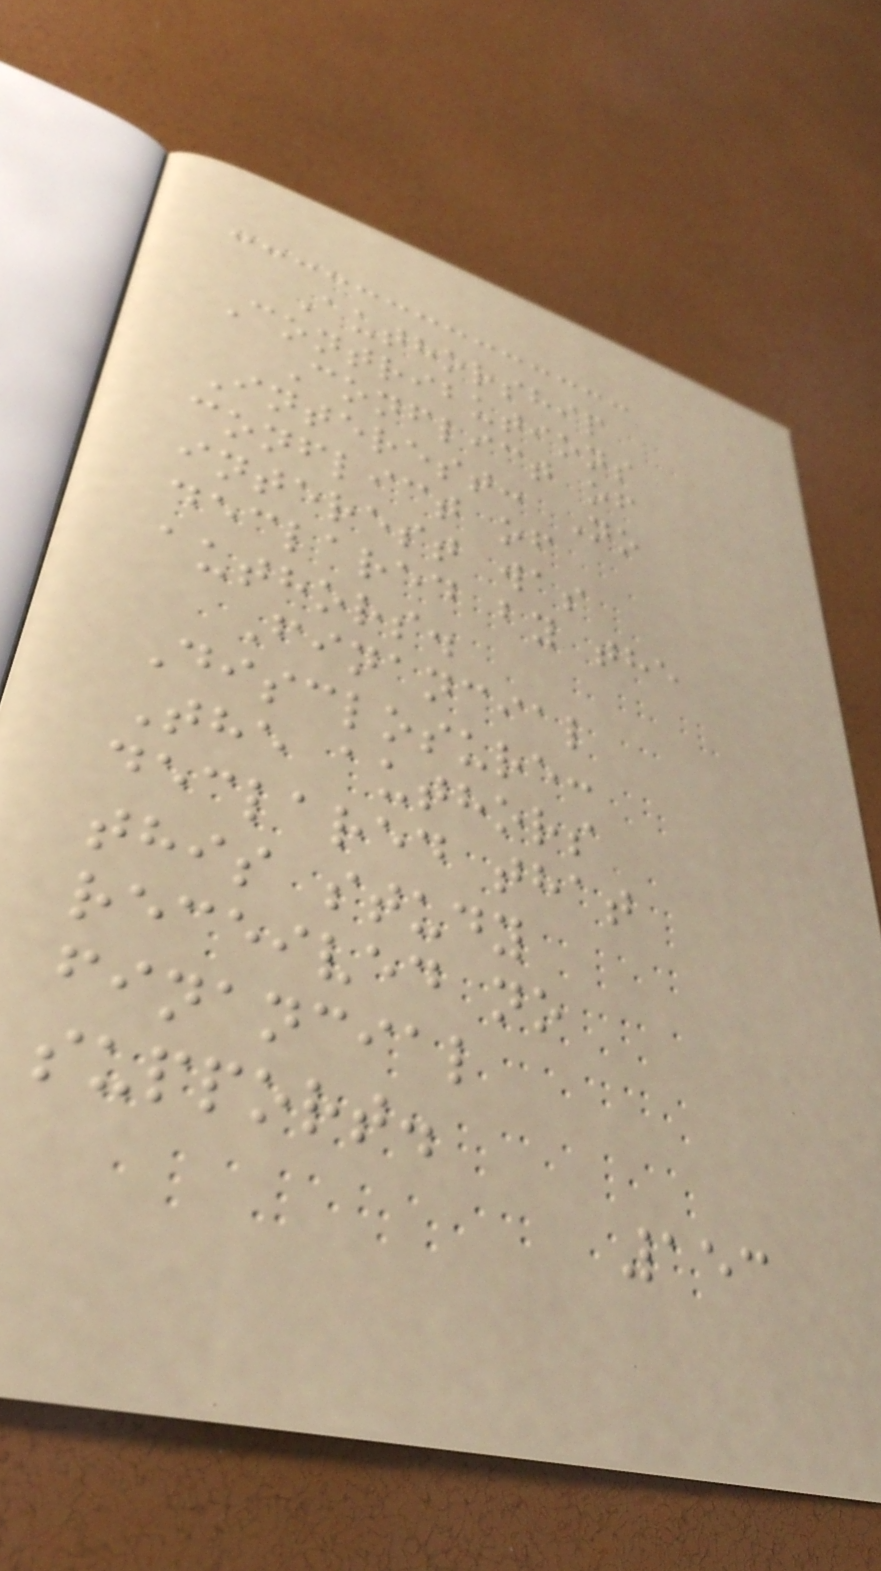Authorship
Contributions
Conflict of
Interest: No
conflict of
interest was
declared by the
authors.
Financial
Disclosure:
The authors
declared that
this study
received no
financial
support.
153
